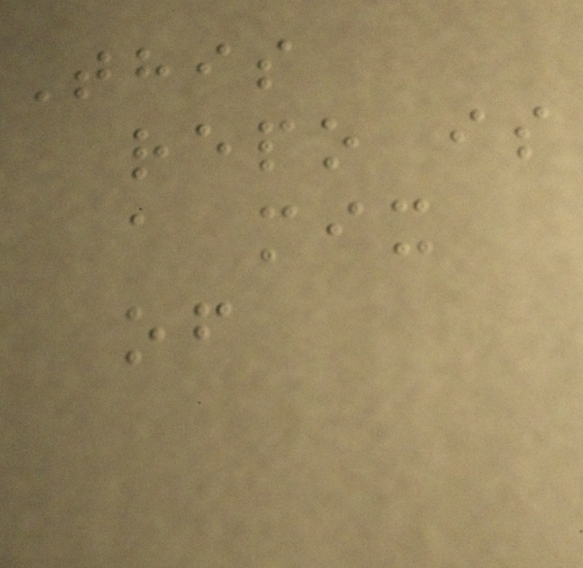This
repo is
a mix
of
